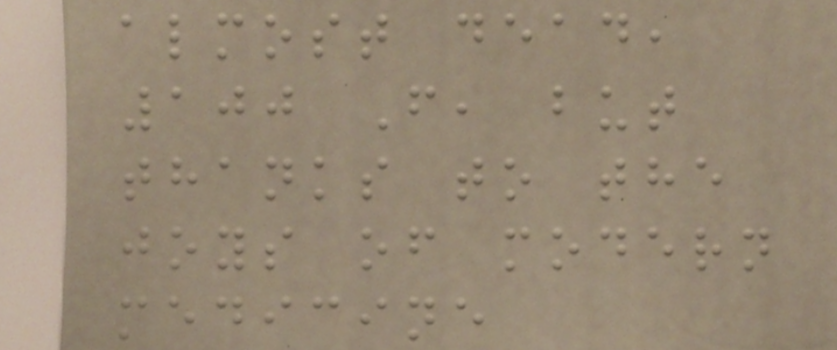almost dead,
100 F, but
thanks to the
joys of modern
medicine
